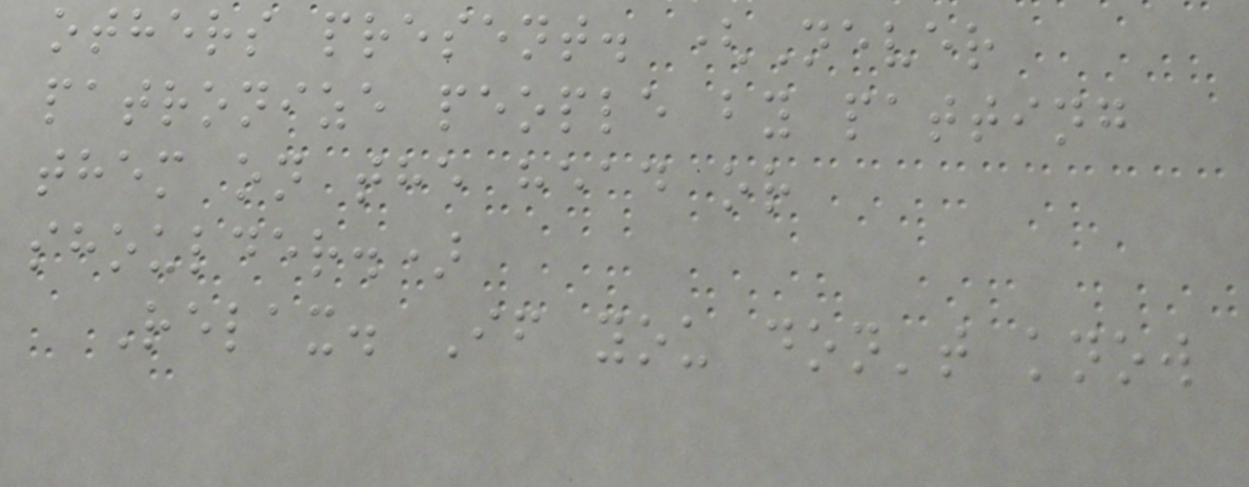others present. (Never
patronize people by patting
them on the head or
shoulder.)
Relax. If you don't know
